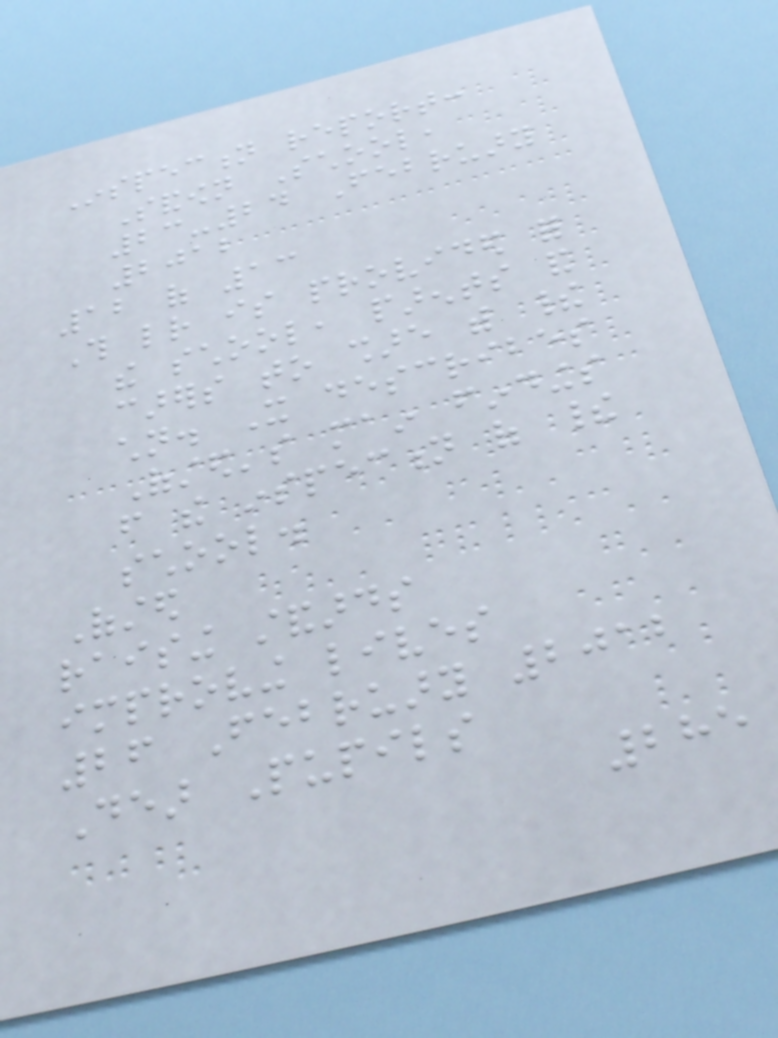Inspection report:
Sandown School,
23-24 February
2012
12 of 13
This letter is provided for
the school, parents and
carers to share with their
children. It describes
Ofsted's main findings
from the inspection of their
school.
Ofsted
raising standards
improving lives
26 February 2012
Dear Pupils
285
